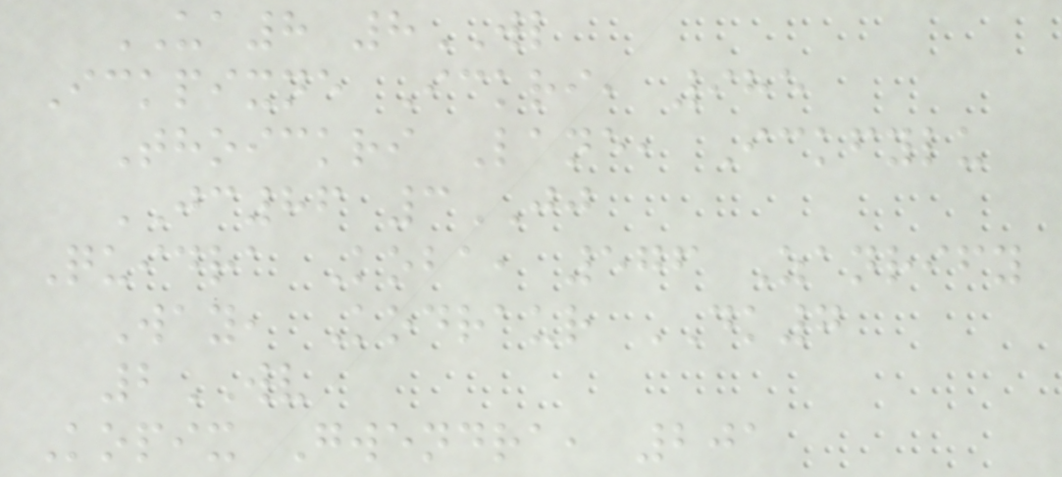UA8 8WL
Ickpixne Ickri, 985
Thoickri Lane, Ickfylu
JC86 3JJ
Quidra Koba, 576 Zanrify
Way, Kodraur DK7
2WV
Kopix Gwendra, 201
